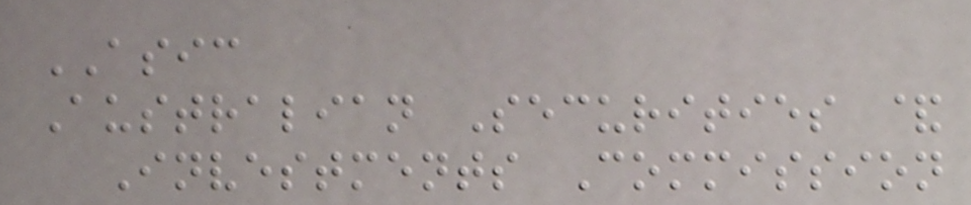ASIC
Australian Securities &
Investments Commission
